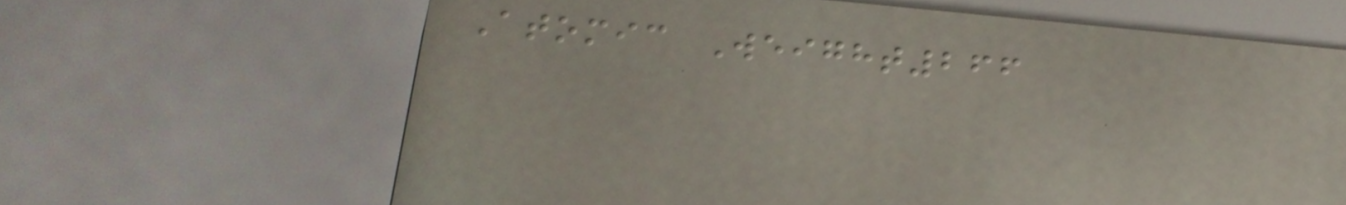Atomic Weight266
